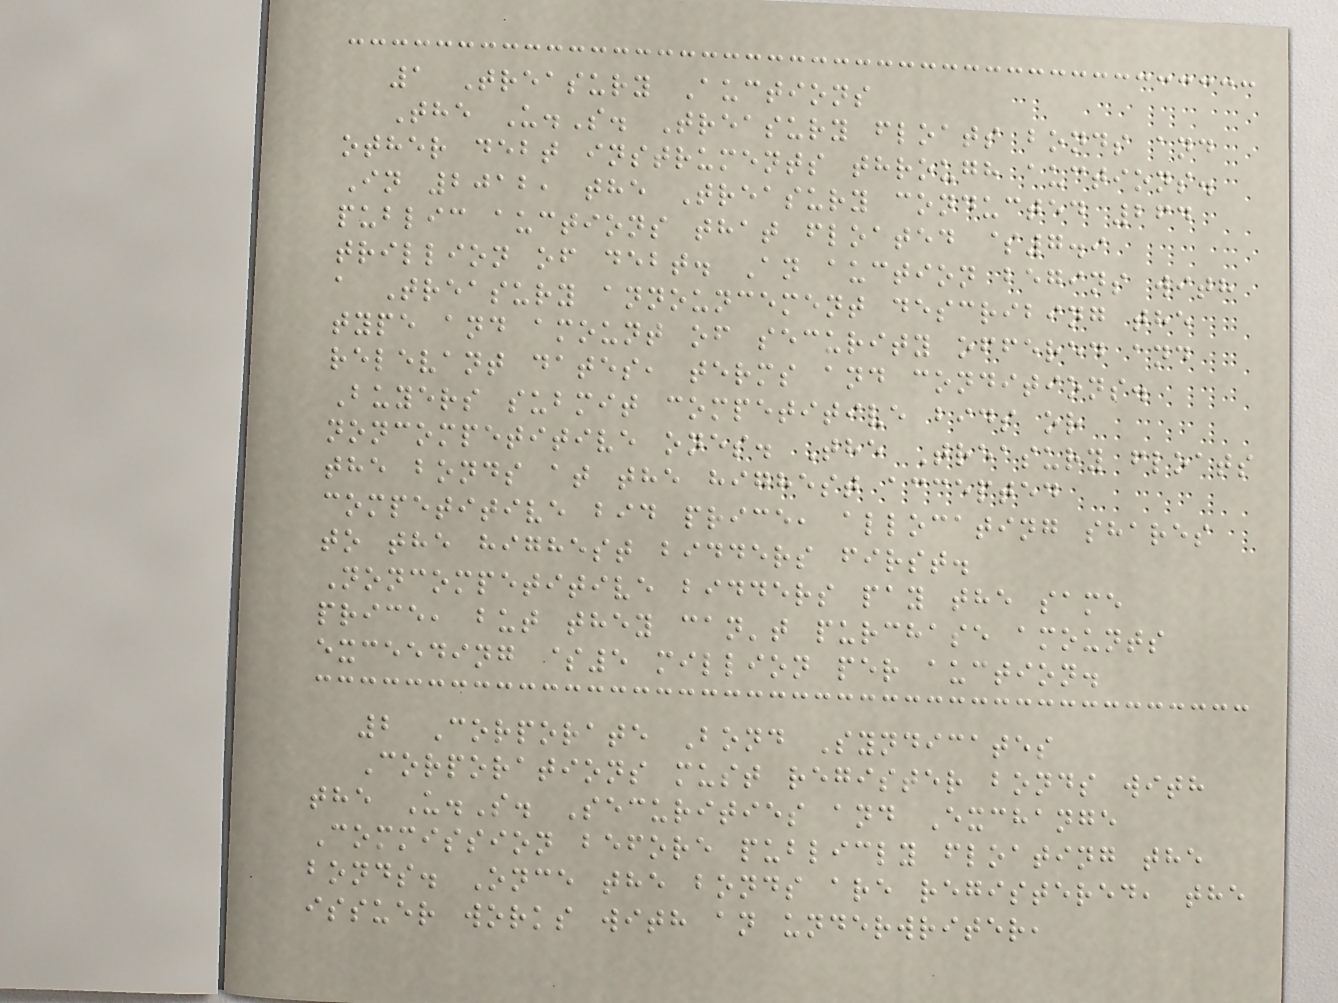1 Treasury Auctions
The U.S. Treasury floats bonds and
other debt instruments through auctions.
In 2012, the Treasury conducted 264
public auctions that floated $7.9
trillion of debt. An auction begins with
a Treasury announcement describing the
type and amount of security offered and
relevant dates, terms and conditions.
Buyers submit competitive bids or
noncompetitive ones. The Treasury floats
the bonds at the highest accepted
competitive bid price, allocating shares
to the highest bidders first.
Noncompetitive bidders pay the same
price, but they can't purchase amounts
exceeding $5 million per auction.
2 Corporate Bond Syndicates
Corporations must register bonds with
the U.S. Securities and Exchange
Commission before publicly floating the
bonds. Once the bonds are registered, the
issuer works with an underwriter,
